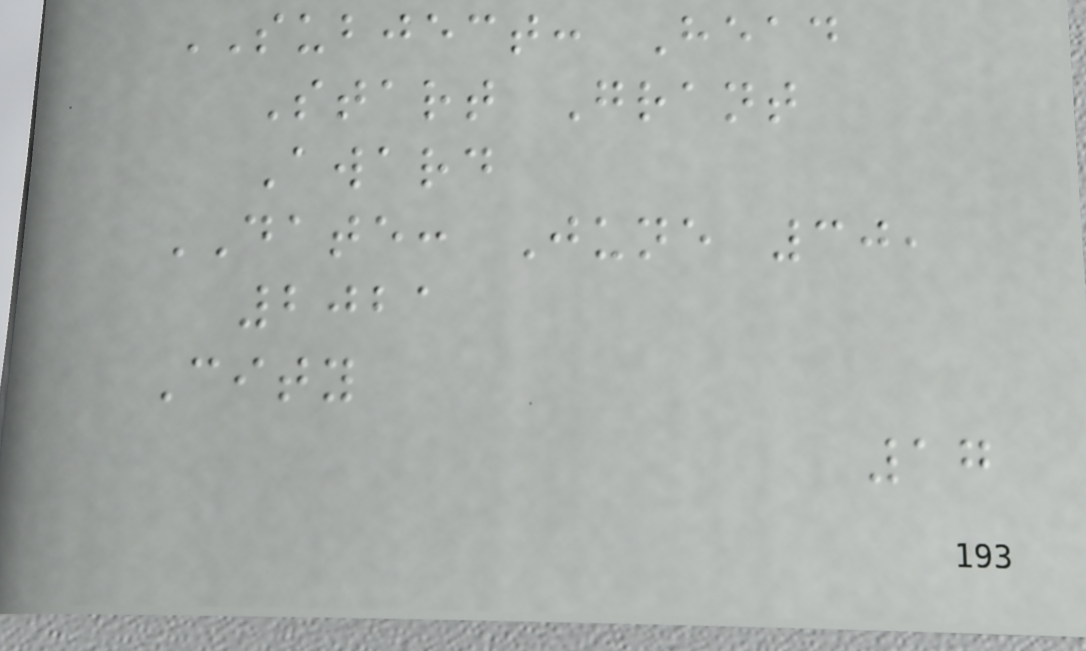SUBJECT: Head
Start Grant
Award
DATE: June 30,
2021
City
17
